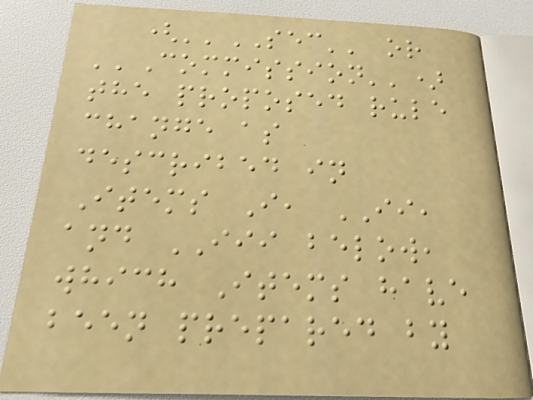(''SEC'' or
''Commission'')
the proposed rule
change as
described in
Items I, II,
and III below,
which Items have
been prepared by
